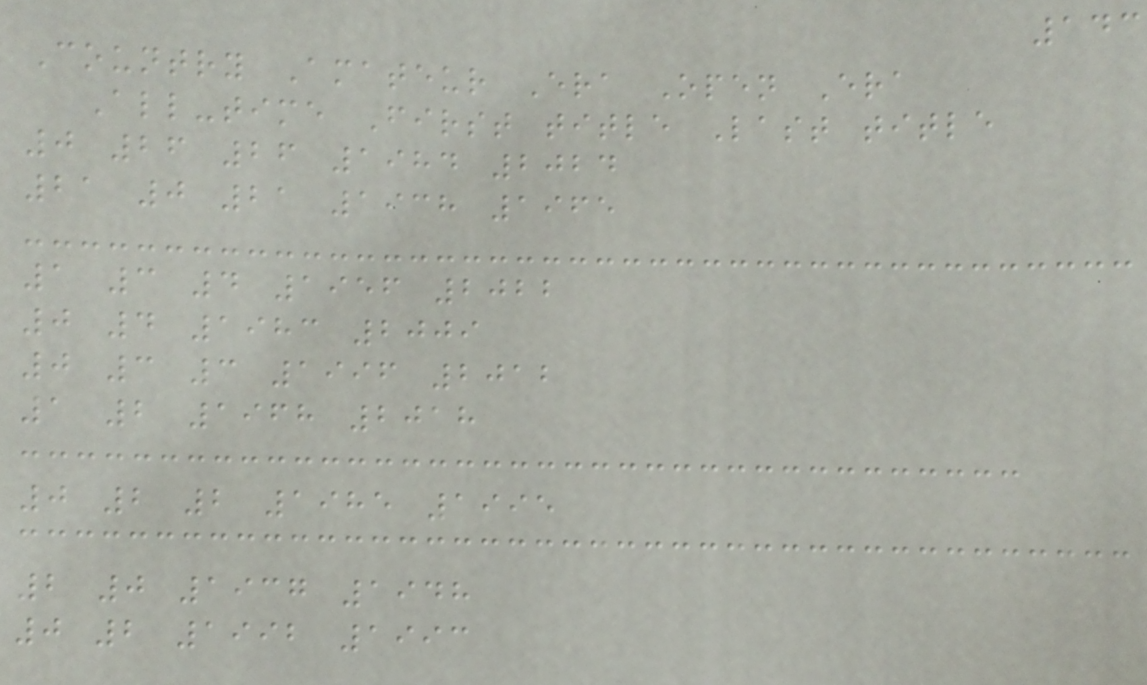143
Country Amateur Era Open Era
All-time First title Last title
0 26 26 1984 2024
21 0 21 1938 1965
1 3 4 1956 2022
0 4 1983 2009
0 3 3 1996 2012
1 2 1968 2018
0 2 2 1985 1995
2 0 1937 1948
0 2 1992 1993
